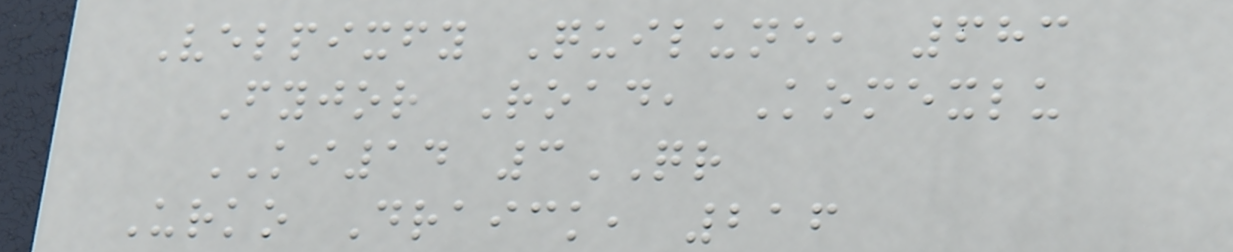Velpixfy Quilune, 683
Fyjor Road, Komexlu
KI14 3QR
Urko Draick, 216
